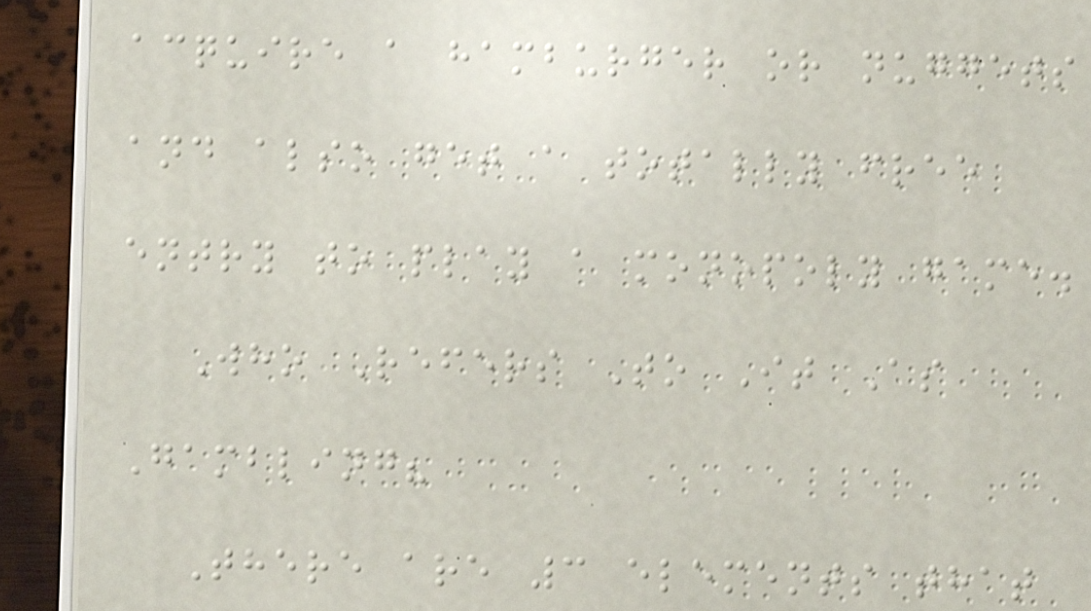acquire a hamburger or nuggets
and also get a totally free
entry to play a monopoly game.
Who Refers To It As
Gambling?
There are 3 elements that
